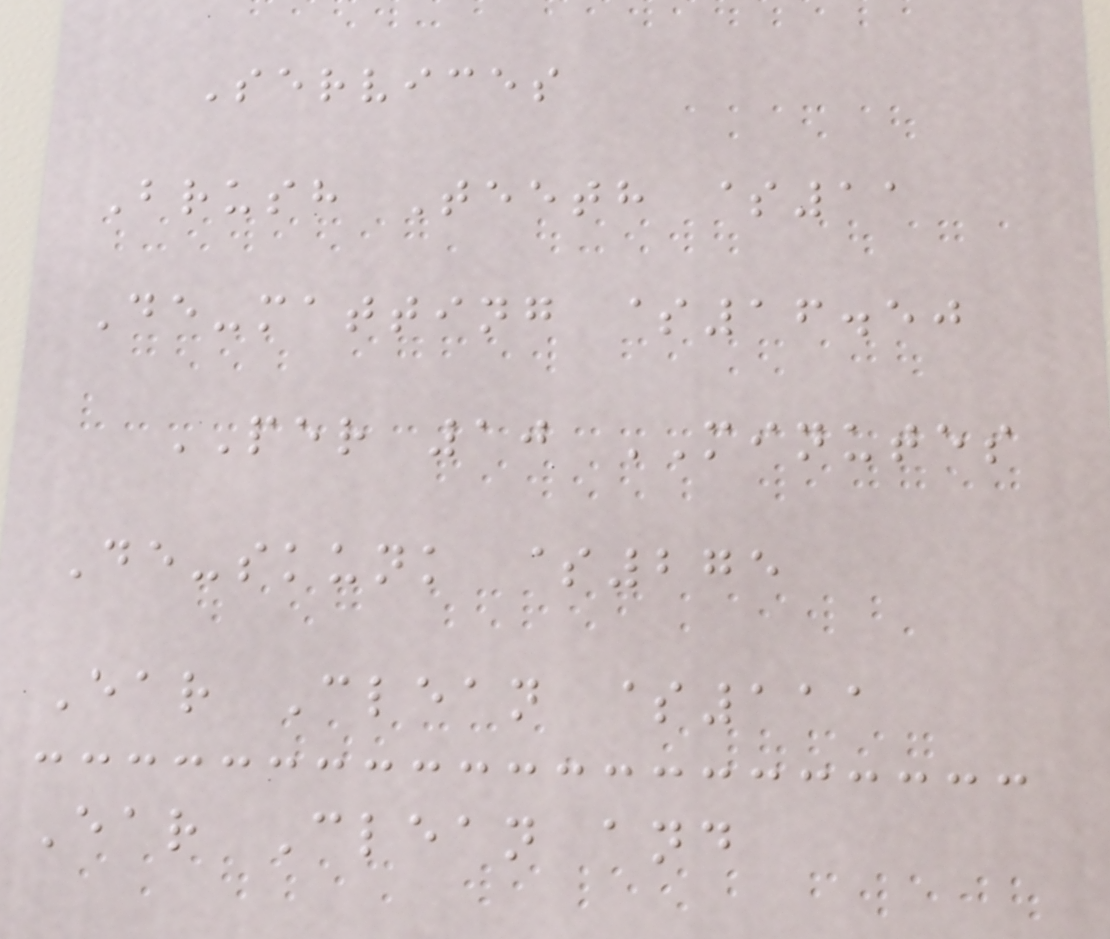Services
Brush Teeth $11
De-matting $16.50
PER 10 MINUTES
De-skunk $275
Ear Clean $111
Ear Clean and
